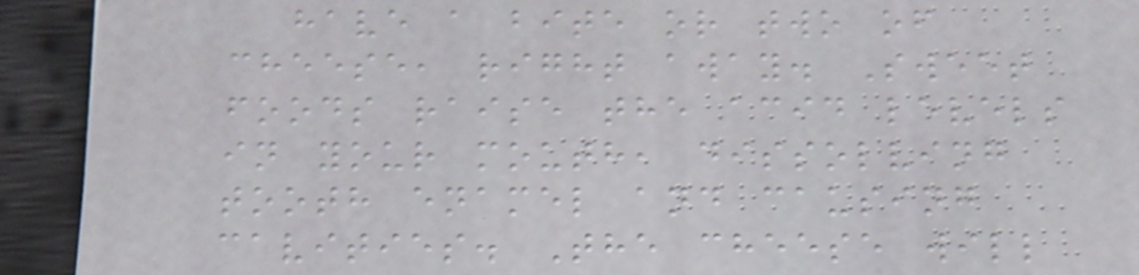have a bite or two of
cheese, right away. Sweet
foods raise the acid levels
in your mouth, dissolving
tooth enamel and causing
cavities. The cheese will
